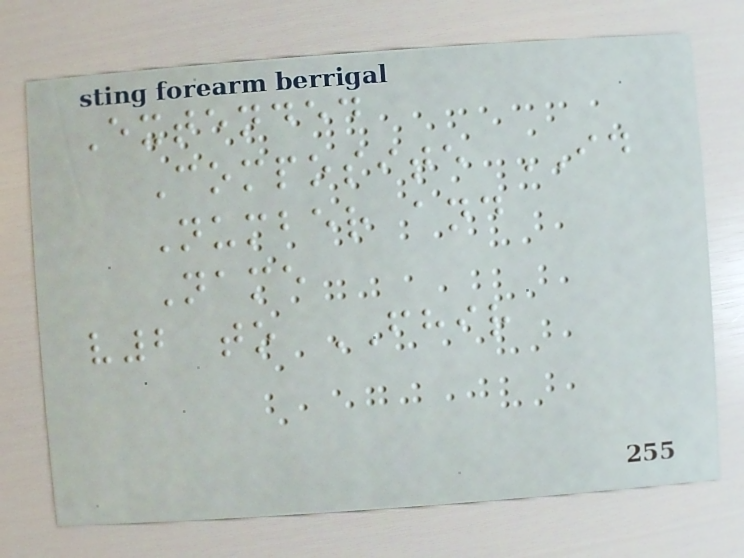Extended
Composite ID
Number and
Name
v2 to FHIR
